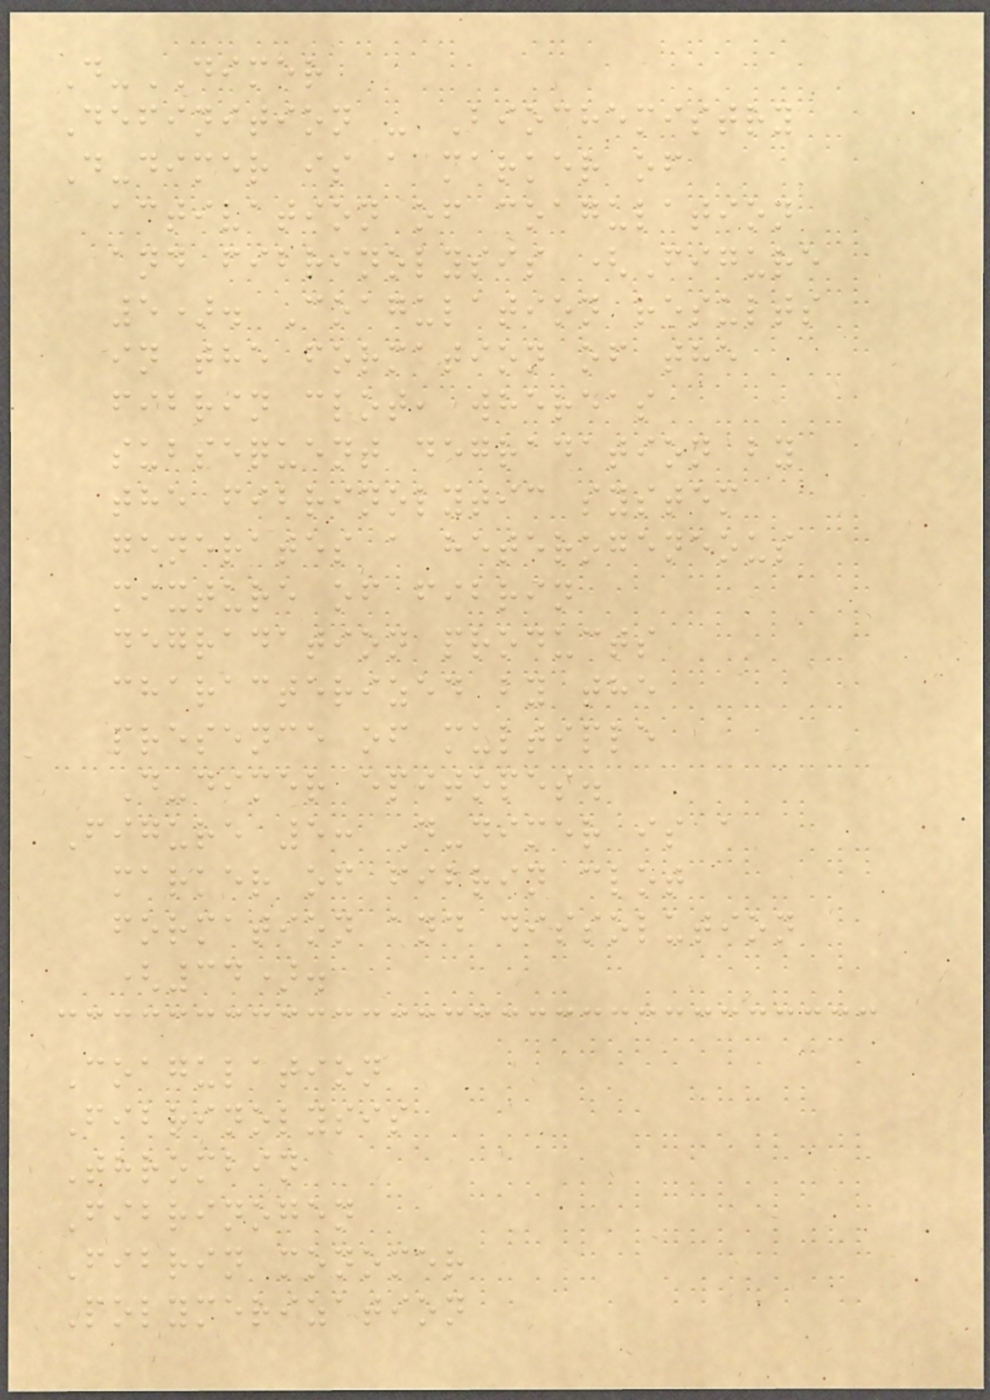D-DIMER
Definition - Biochemistry
D-dimer is a marker of
activation of coagulation
and fibrinolysis (Figure
5). Coagulation results
in the formation of the
fibrin clot, whereas
subsequent degradation by
the fibrinolytic system
generates a heterogeneous
mixture of fibrin
degradation products
characterized by the
presence of multiple
D-dimer epitopes.
Figure 5: D-dimer is a
marker of fibrin clot
formation and dissolution
(34).
Coagulation
Fibrinolysis
Thrombin
Fibrinogen
Fibrin monomer
Polymerization
